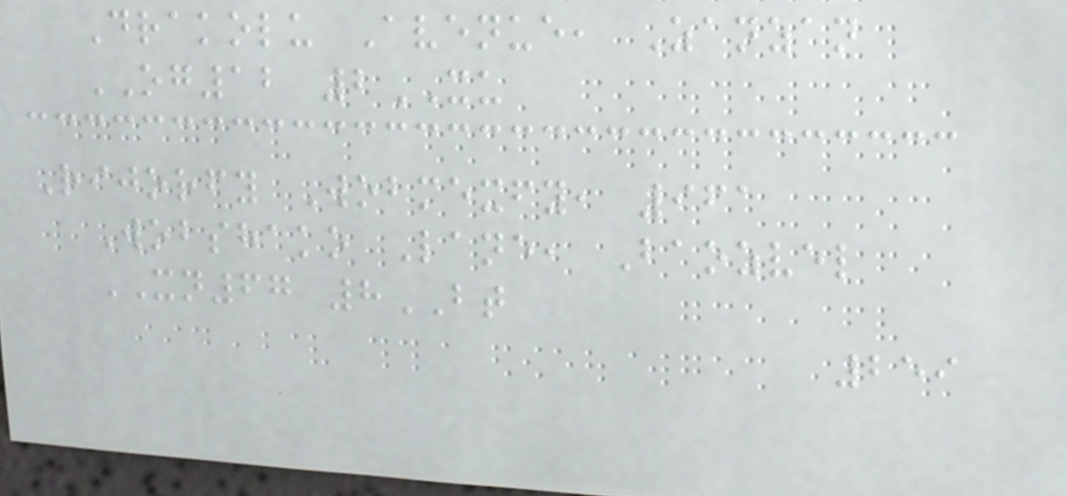Drakolu Avenue, Zanzan
OG12 2XU
Rijorfy Wobmexfy, 961
Wobshako Lane, Baozvel
XN67 8BT
259
